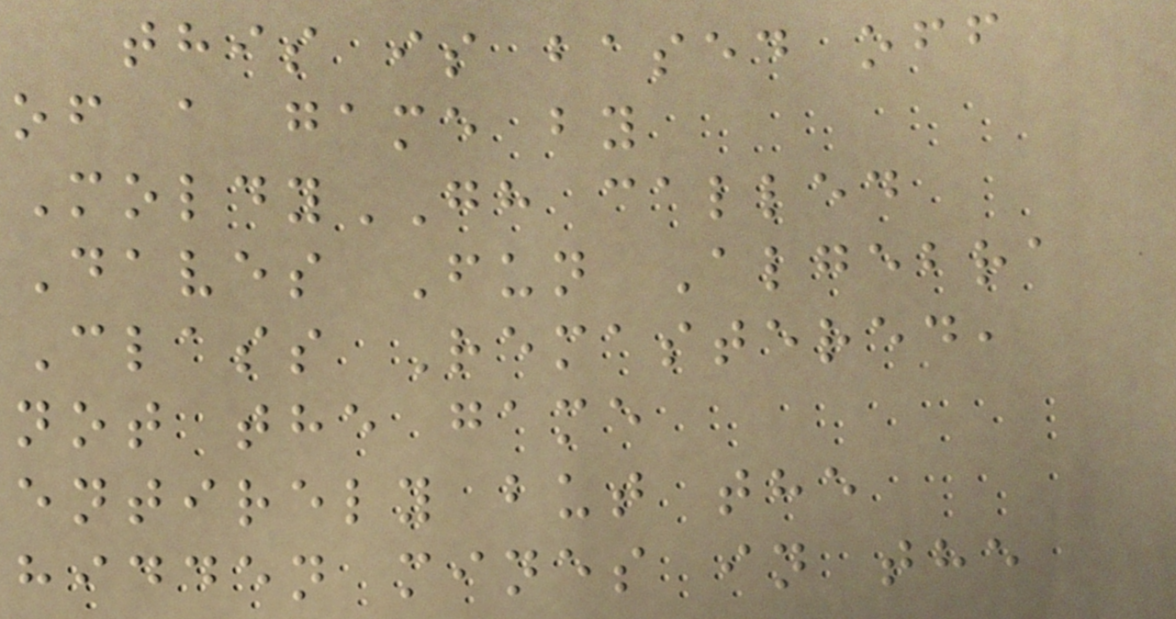this is based off
of a game by
MoldyGH called
Daves Fun Algebra
Class Remastered,
not the game
entirely but the
hidden mines in the
